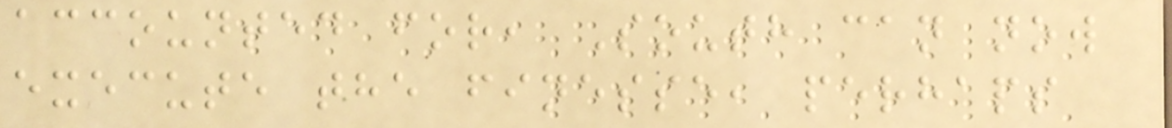accounted for, South can now
execute the finesse, perhaps
